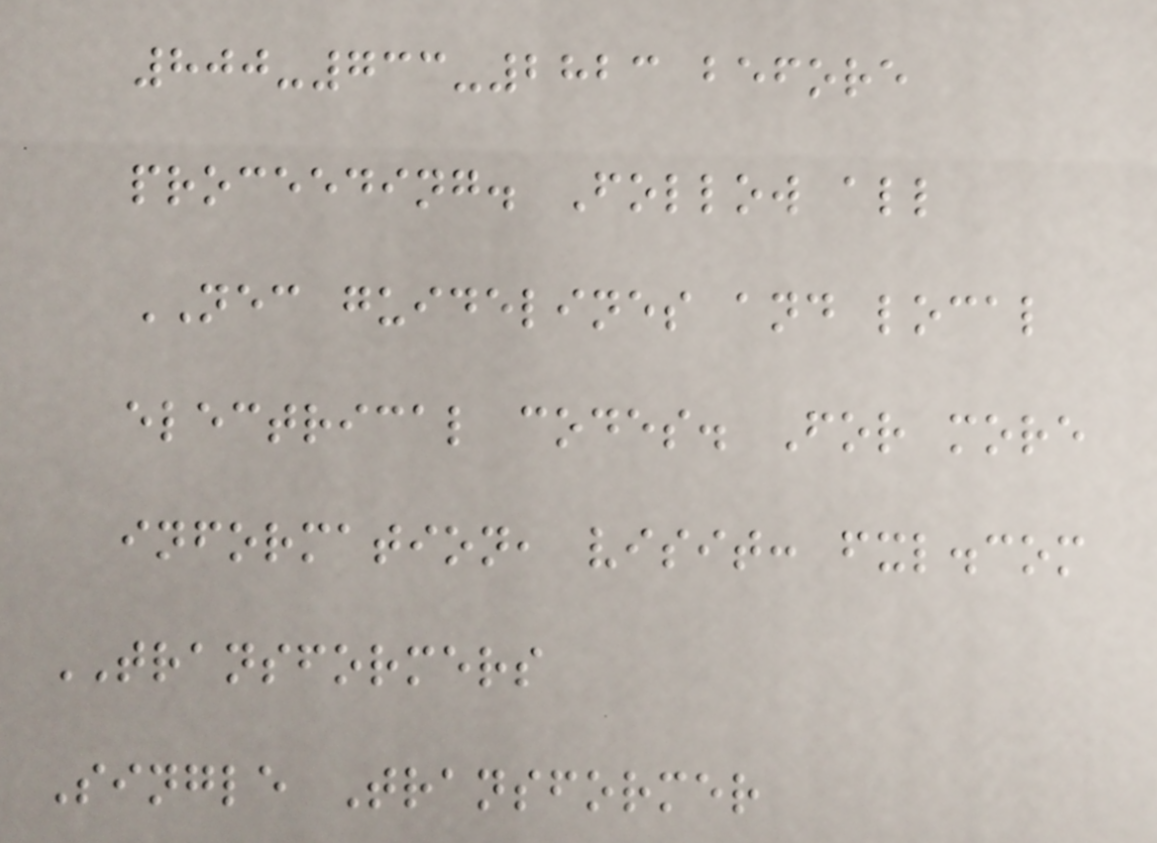800-733-2823 before
proceeding. Follow all
NEC guidelines and local
electrical codes. For more
information, visit: fxl.com
TRANSFORMERS
Single Transformer
